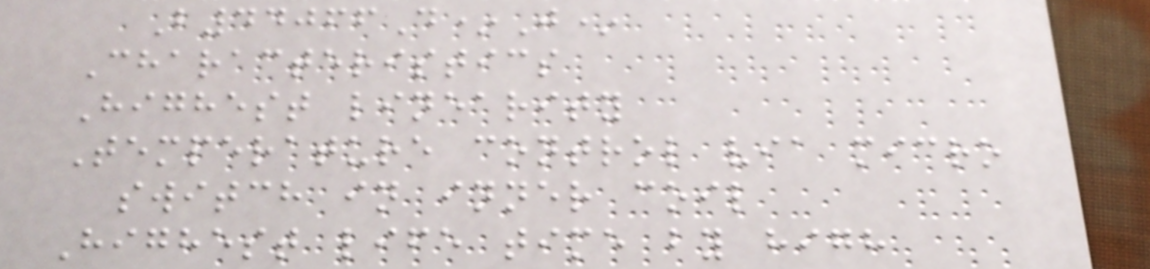B44066D*J*
Characteristics
Highest linearity
Temperature control via micro
switch in inner coil
Highest life time by high
